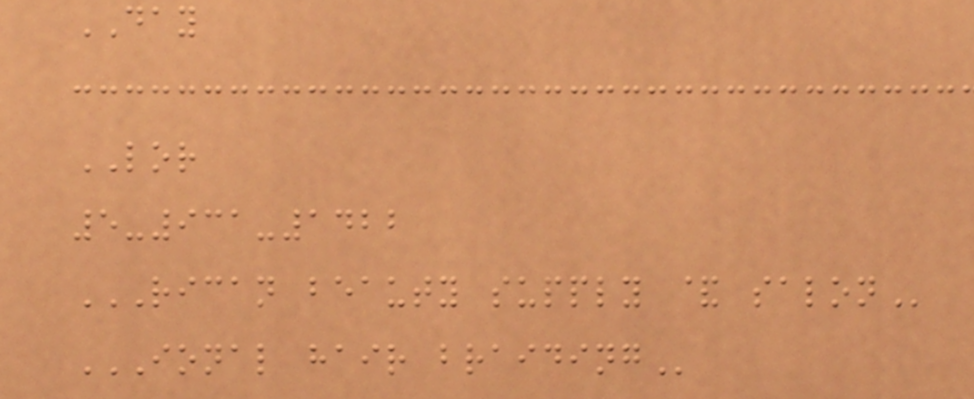DAY
LOR
5-931-1422
RICAN BEAUTY SUPPLY & SALON
IONAL HAIR BRAIDING
